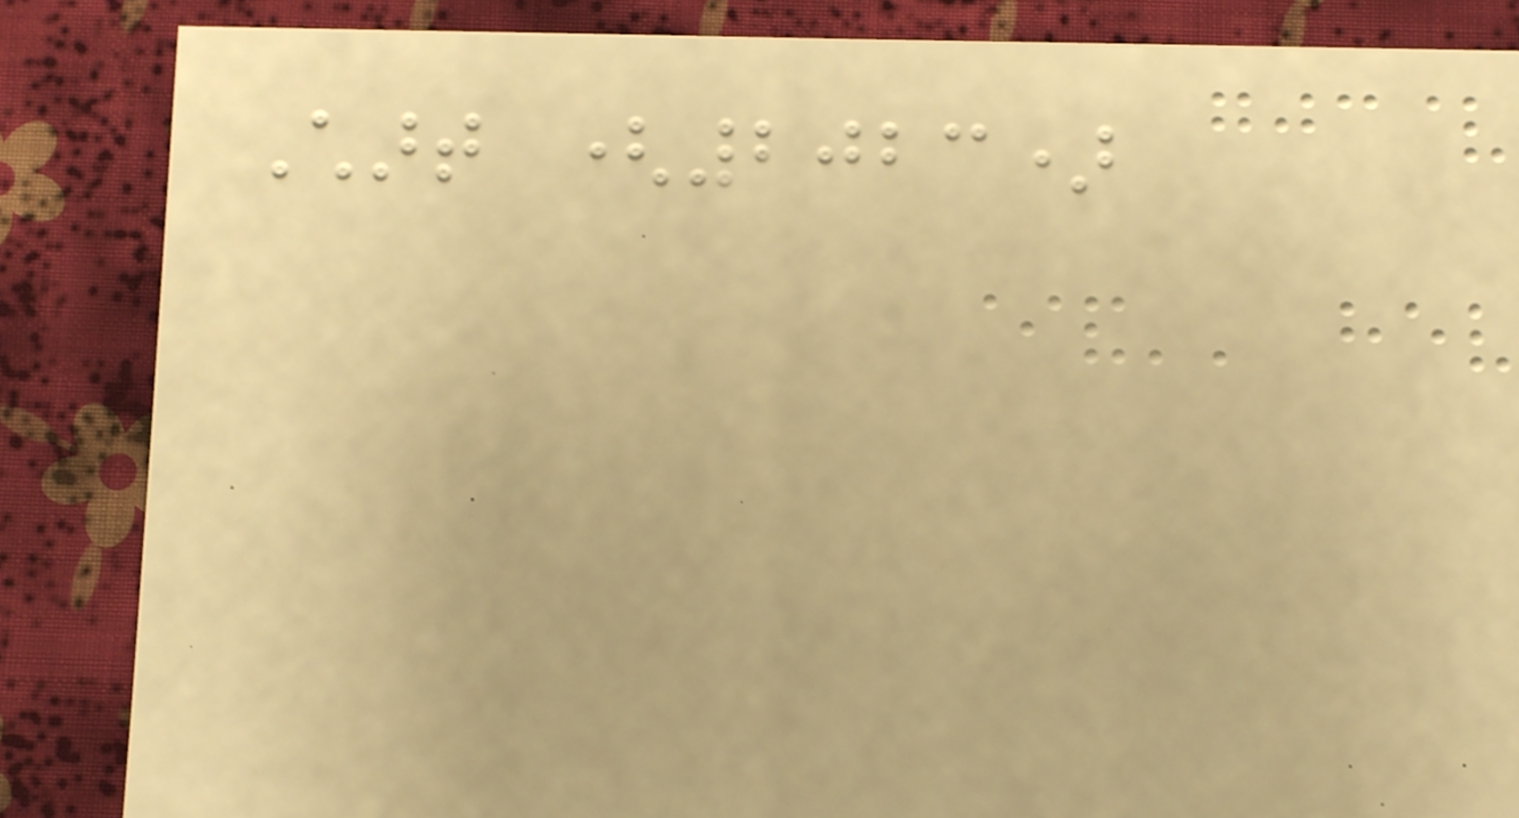Chart (2023)
